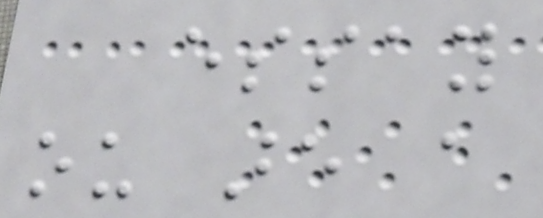essay
ou are a
